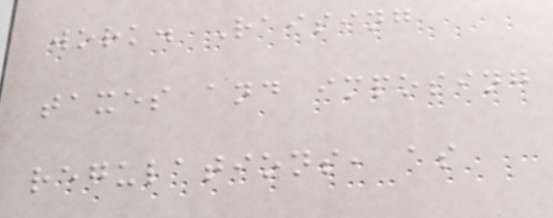work. Raising
taxes and imposing
regulations, as
